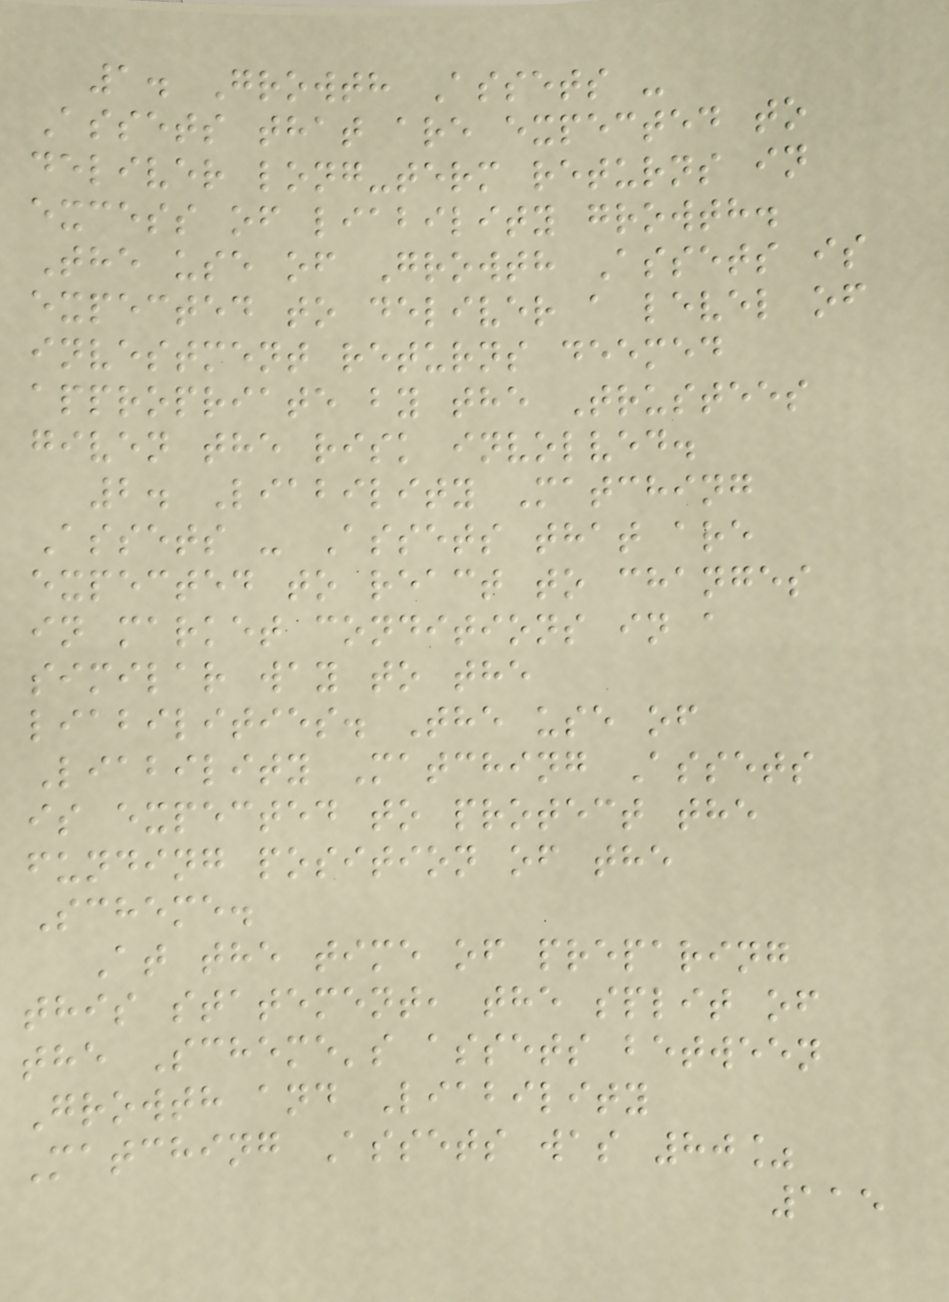1. Growth Assets -
Assets that are expected to
deliver long-term returns in
excess of liability growth.
The use of Growth Assets is
expected to deliver a level of
investment returns deemed
appropriate by the Trustees
given the risk involved.
2. Liability Matching
Assets - Assets that are
expected to react to changes
in market conditions in a
similar way to the
liabilities. The use of
Liability Matching Assets
is expected to protect the
funding position of the
Scheme.
At the time of preparing
this statement, the split of
the Scheme's assets between
Growth and Liability
Matching Assets was 80%
115
